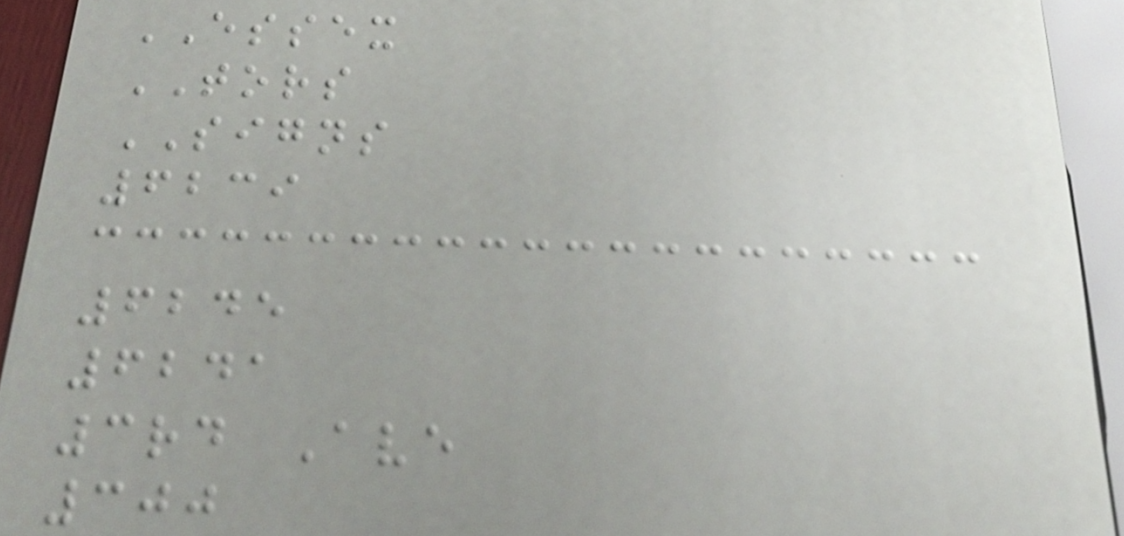ESSEX
TORS
SIGNS
6239
6245
6241
3rd Ave
300
